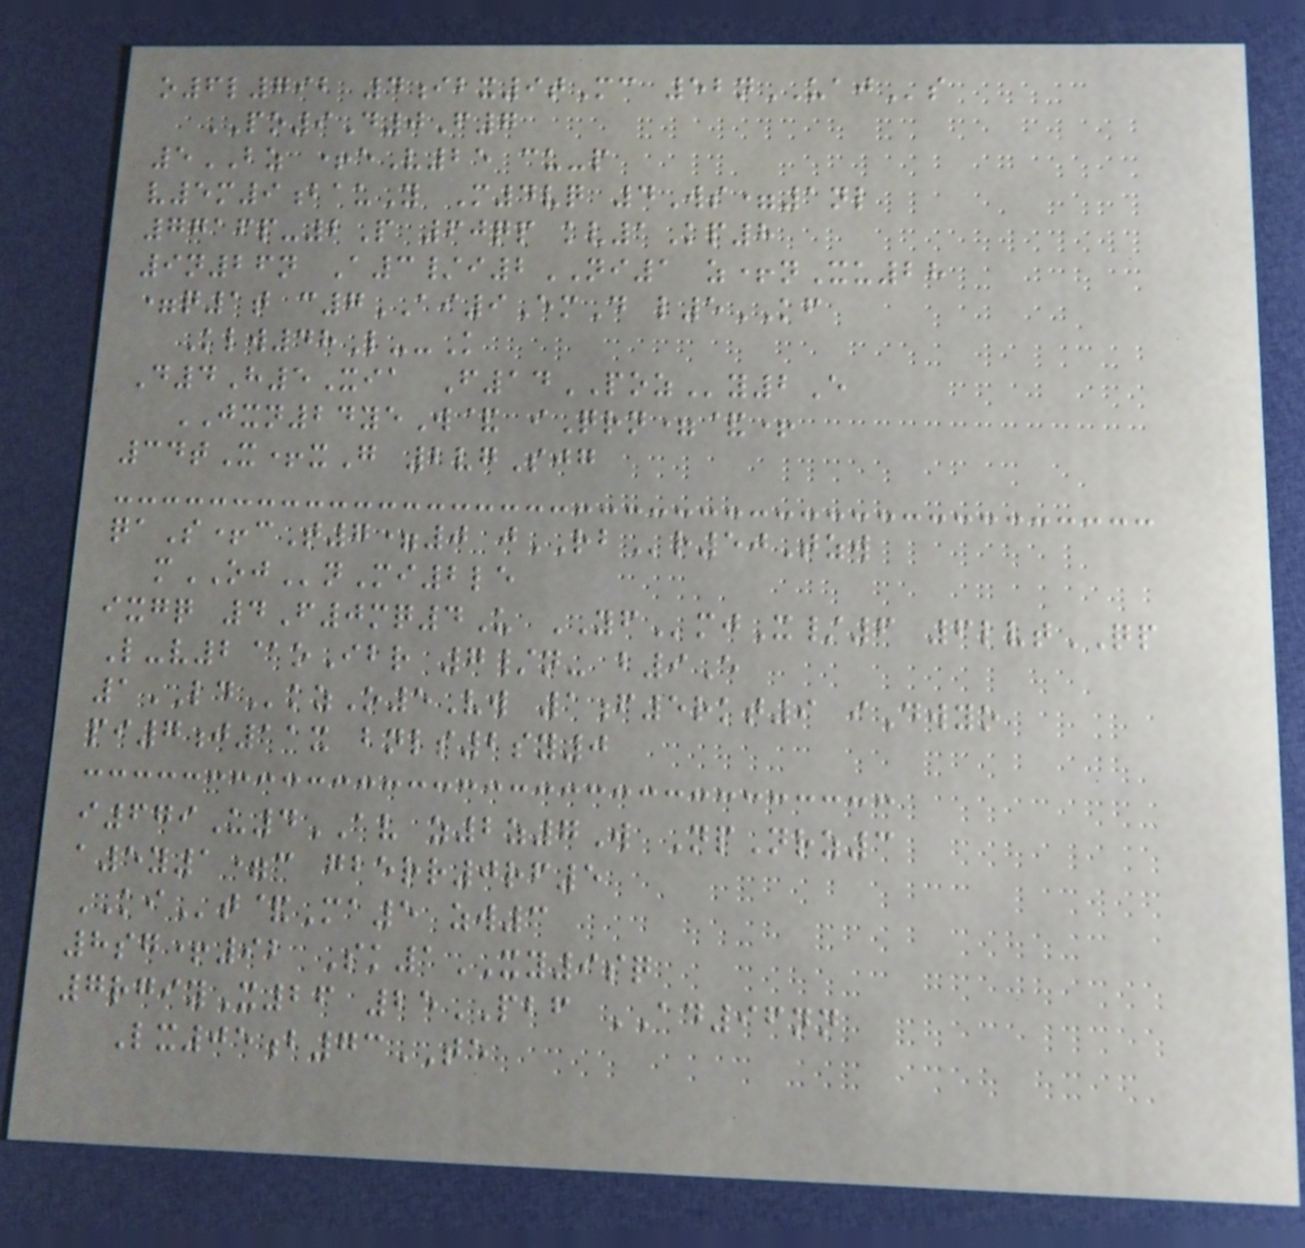o6l792 4ibx9tMc 52nUAJs
PO9D0F7
5BZ +eV25 cu-p
v5m9bauY M4vq 4Ws=1nl
7716p-2P 60qp kv1Kp8
9n26n A3/i2NI1 z+nXu28
=q1t c7AI9EmD l5KF
Klw48L--K
D4H5Xia F14POZy2E
JXN24yeW& iQrn=&+
34tX+xG 2vgSjg
qaS+cT7=0 jRBr50Tzw
mOJnMi2le
ixgq 4F0mq4U YFmjX/6 6lvtQP
L-v2@oIbr 7/n- b9E
1LDkzO5Vw 1f5rkt9 iDwyo
pi7j11x bnls2sy0
i679U4AV z2z7W NpNrz3
a5y1=c gberr0rf5
KIt&Ma5 zw3
8sg+92 Sk1XY9sq
7rgiyX26 25PBF AD96nn
Lx05b73TE
